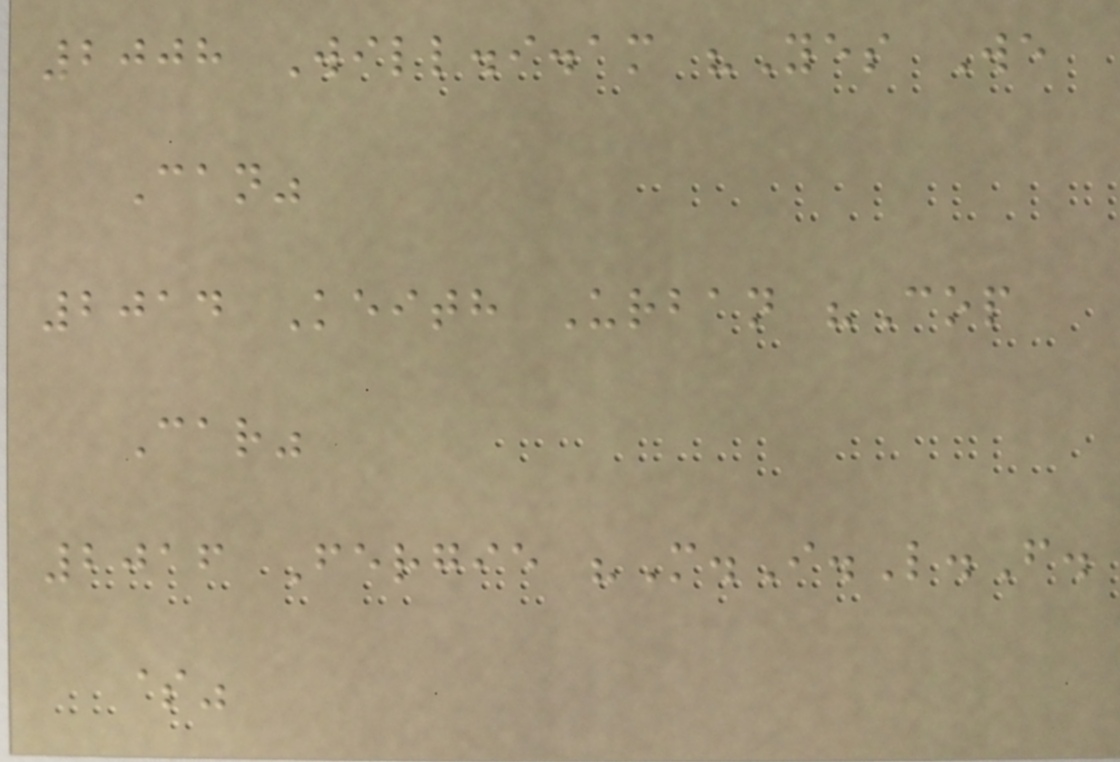2008 Will.i.am "Yes We
Can"
2014 Keith Urban "Cop
Car"
2016 Fergie "M.I.L.F.
$"
